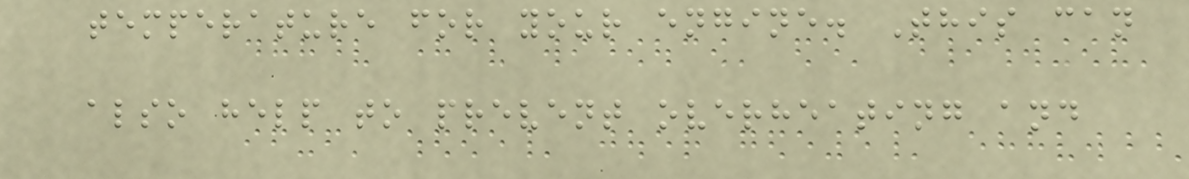temperature for your engine. This can
also help to prevent overheating and
